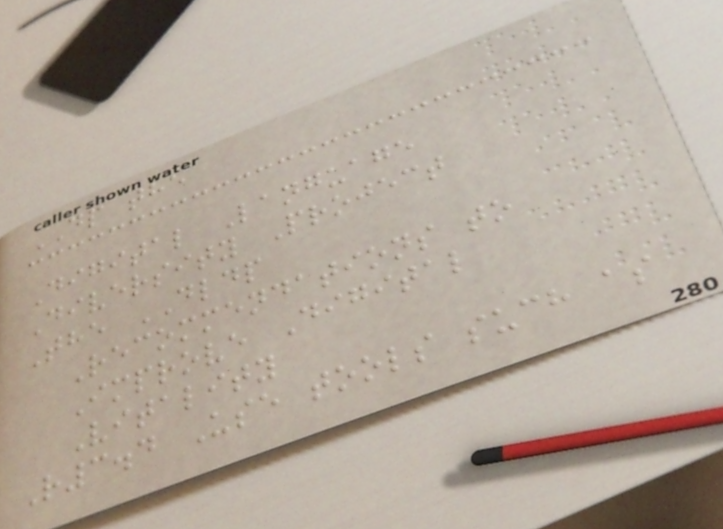DP the
Digital Language
Diversity Project
The DLDP
Recommendations to
Improve Digital
Vitality
R3.4 Use tools such as
